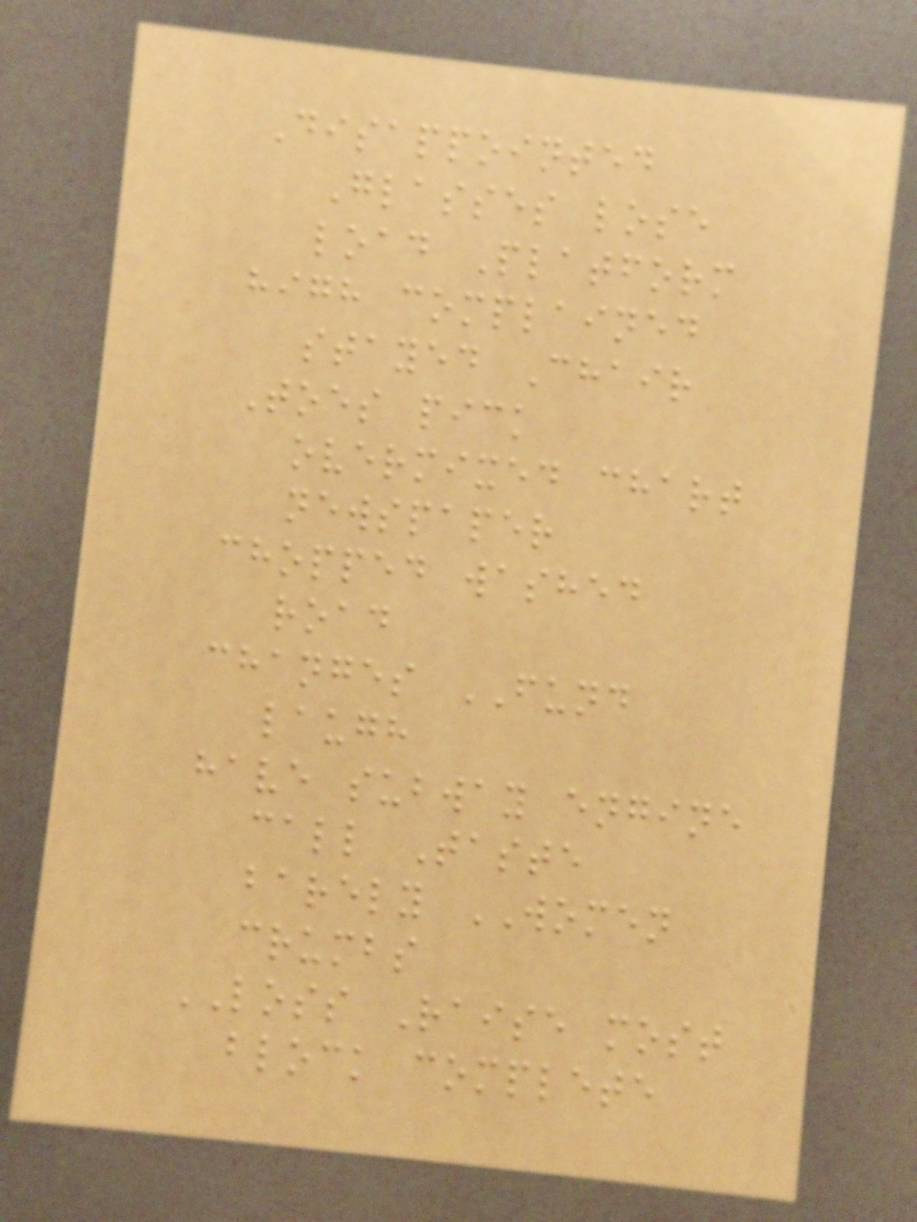Disappointed
Glasses lose
load Platform
high complained
stayed Chair
Toes pick
overmixed chart
newspaper
chopped washed
road
changes FUND
laugh
have subway engine
call Taste
barely WOMEN
crumbs
LOSS Raise most
block complete
